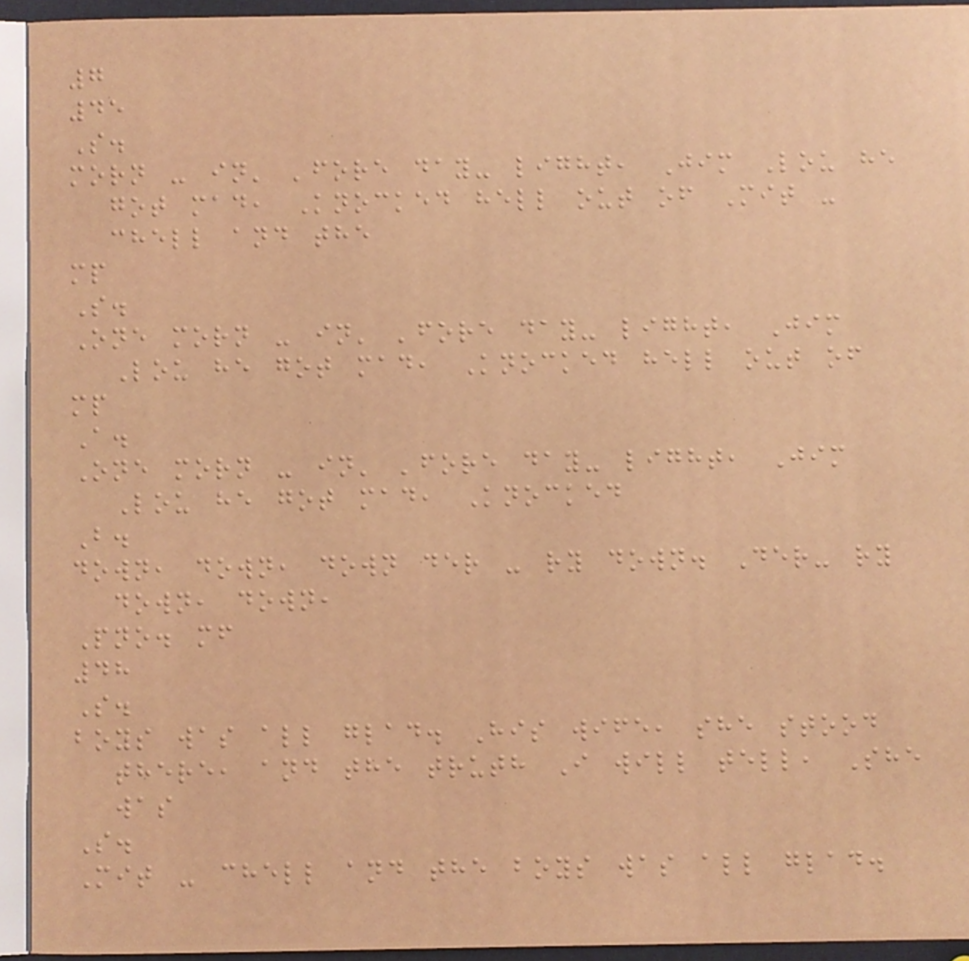7
45
S.
morn - in' 'fore day- light, Jim Lou he
got mad, Knocked hell out of Mit -
chell and the
mp
S.
One morn - in' 'fore day- light, Jim
Lou he got mad, Knocked hell out of
mp
A.
One morn - in' 'fore day- light, Jim
Lou he got mad, Knocked
B.
down, down, down der - ry down. Der- ry
down, down,
Pno. mf
48
S.
boys was all glad. His wife, she stood
there, and the truth I will tell, She
was
S.
Mit - chell and the boys was all glad.
